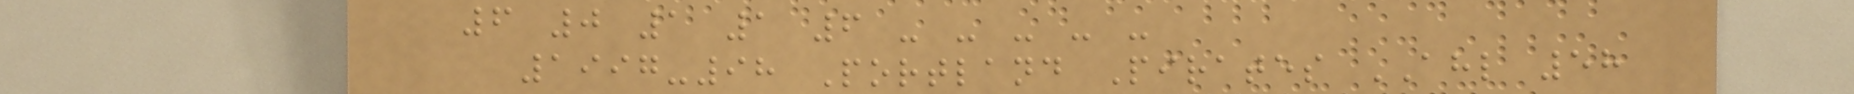6 0 1 1 6 - - - - -
1997-98 Portland Pirates AHL 58
